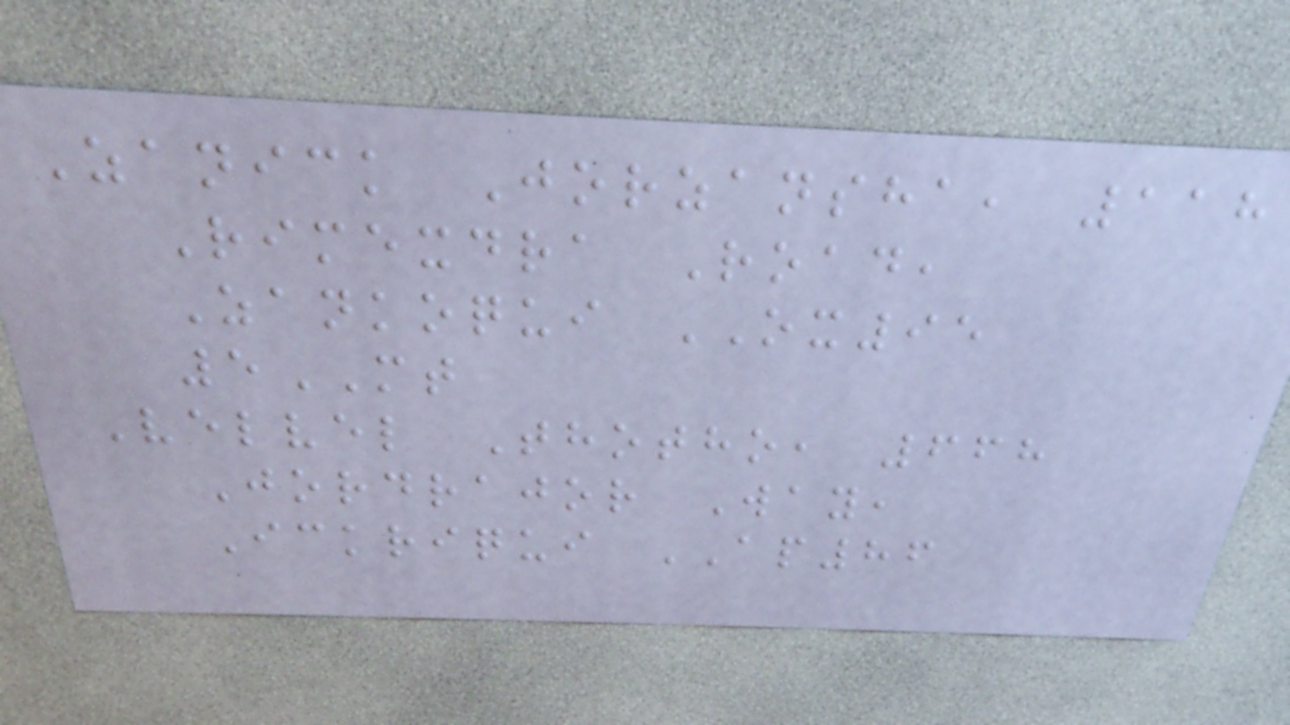Zanick Jorzansha, 118
Rimexdra Road,
Zankoqui OX95
5MT
Velvel Thotho, 668
Jordrajor Way,
Ickriqui AP86
